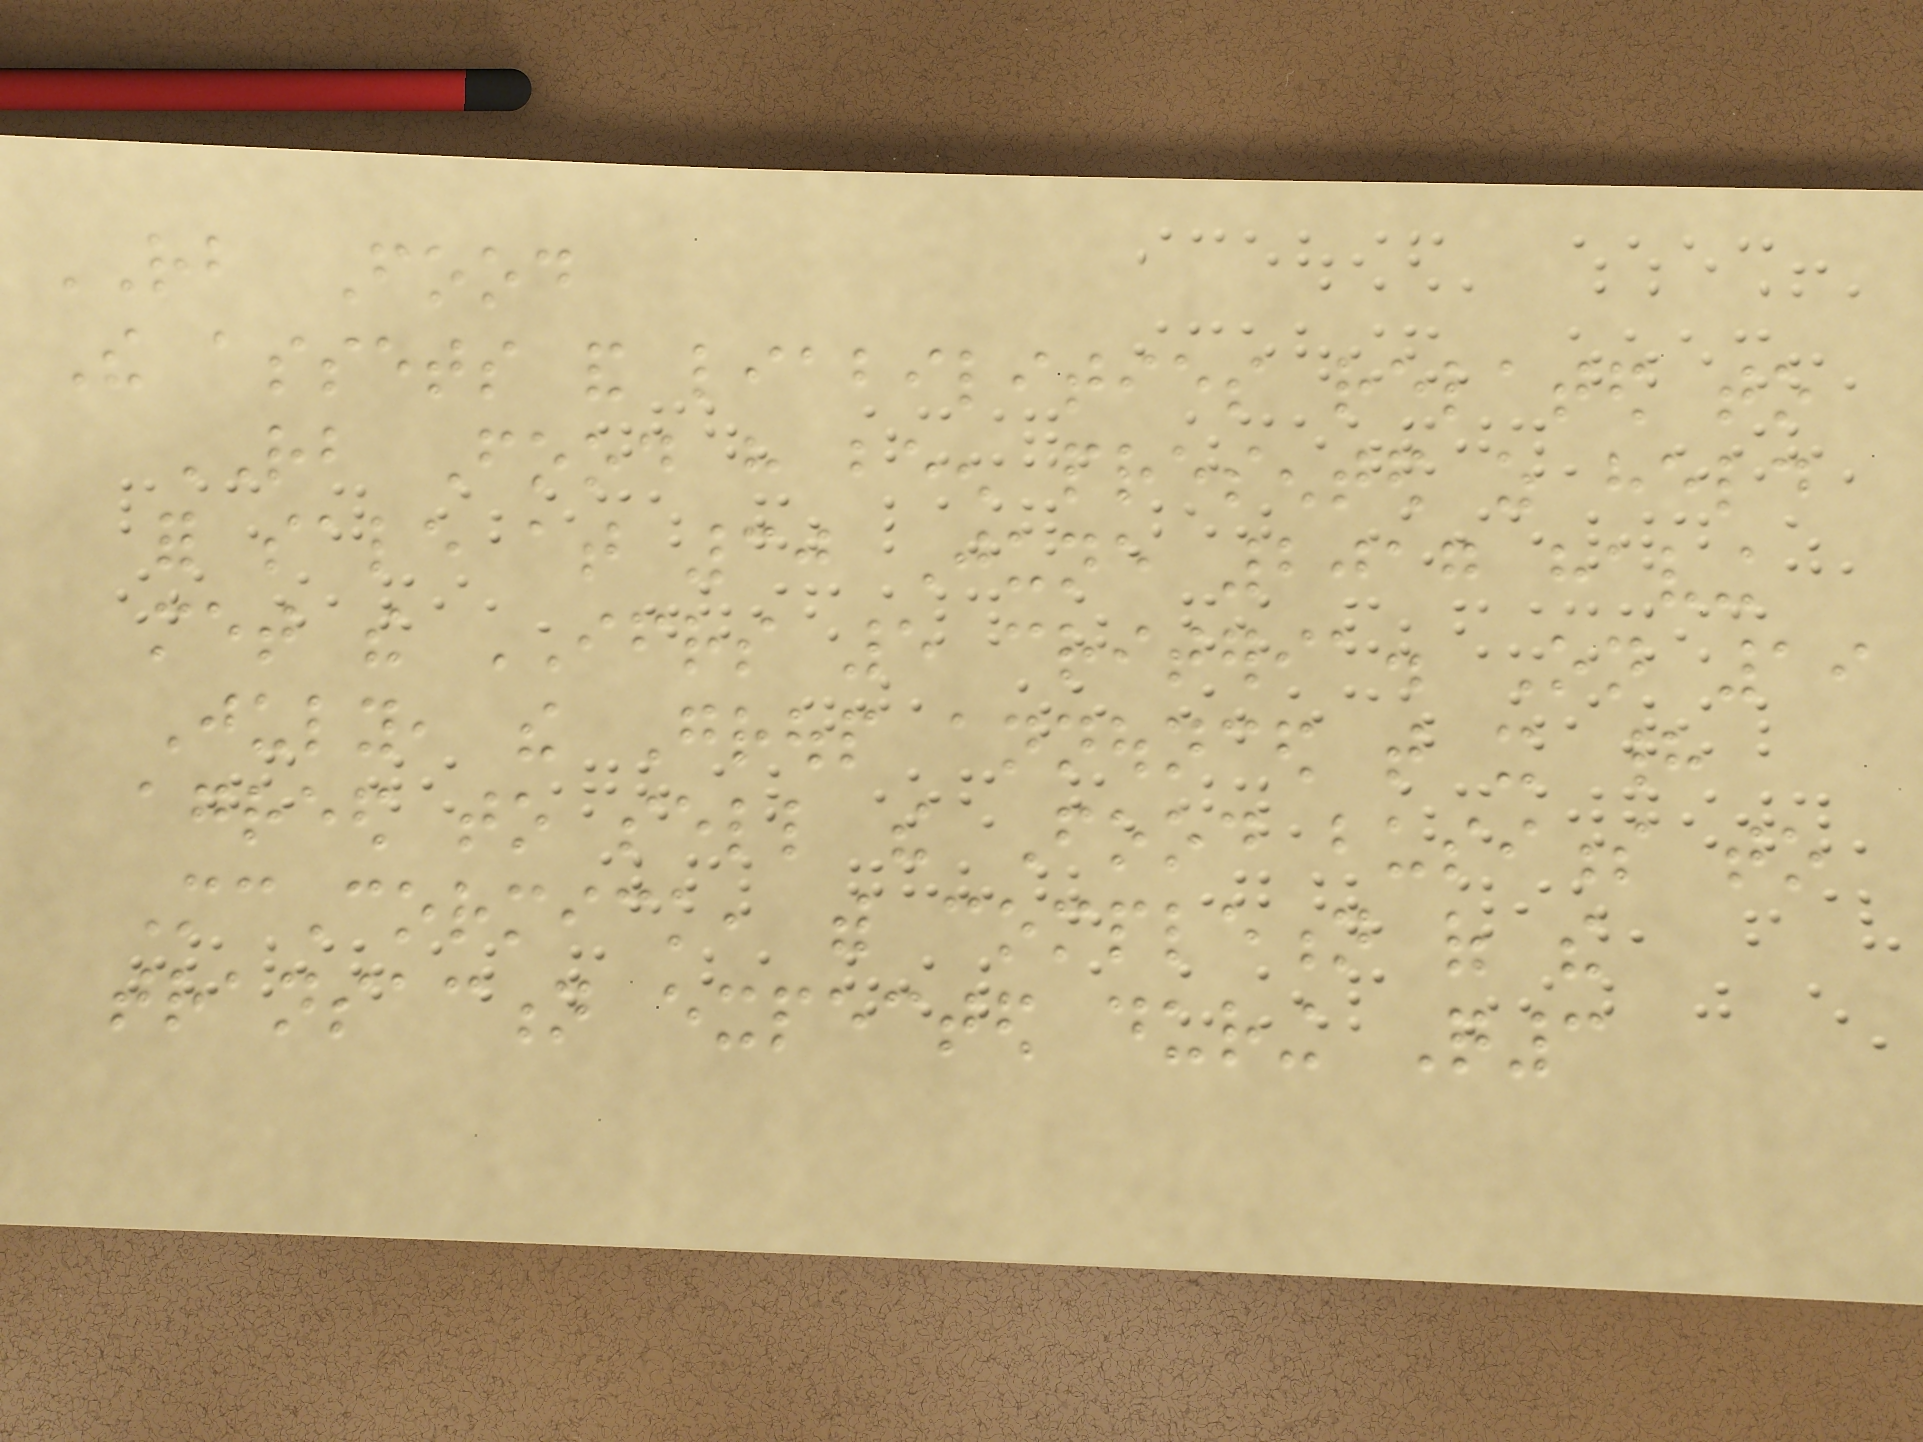RB Food
The assets and liabilities related to
RB Food have been presented as held
for sale at 30 June 2017 having
met the IFRS 5 criteria. On 19
July, the Group announced that it had
agreed to sell the Food business to
McCormick, with completion of the
transaction expected during Q3
